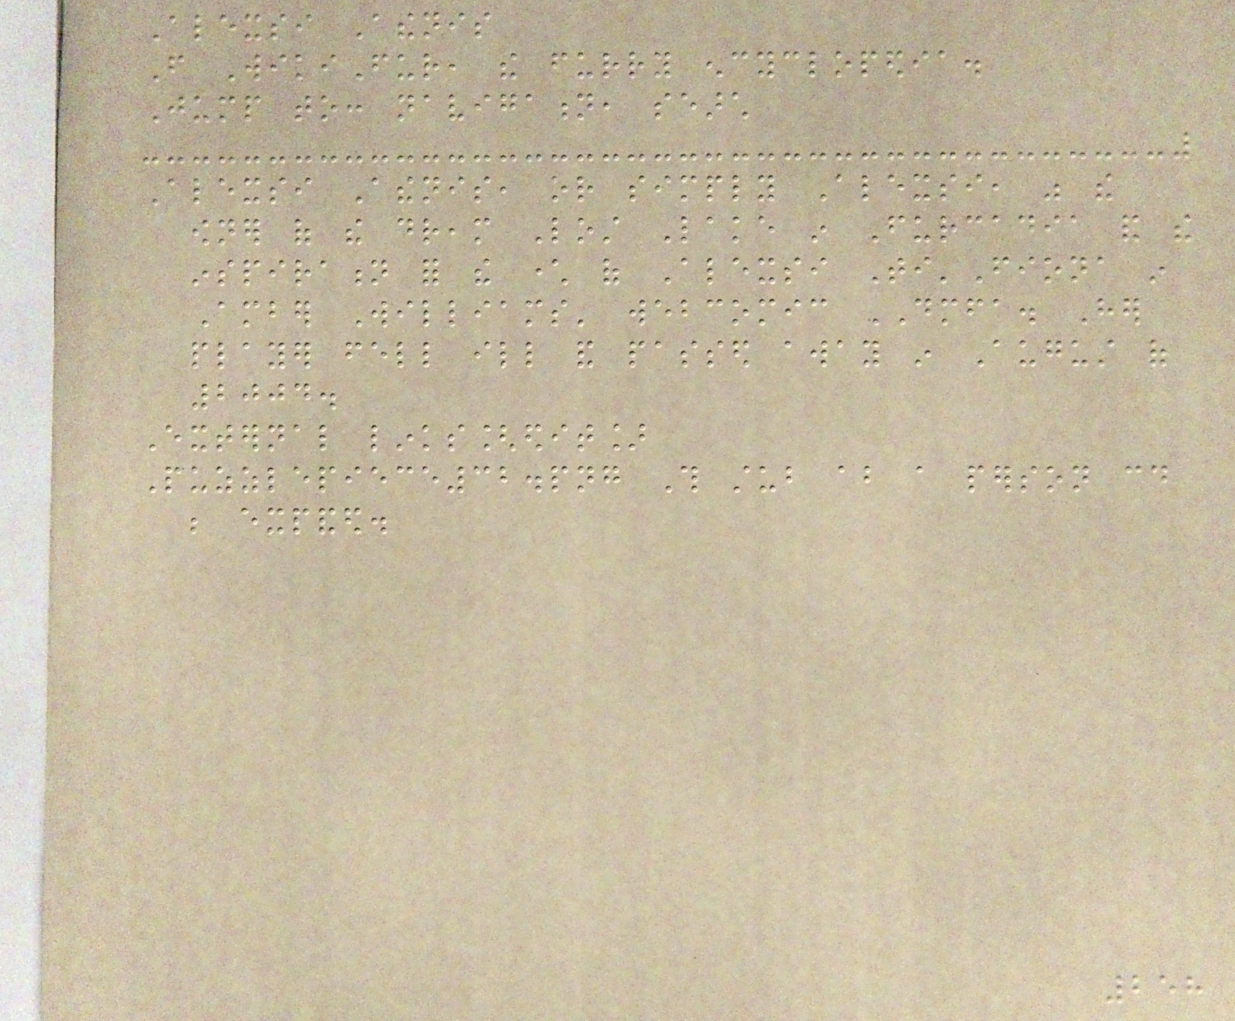Alexsi Athenis
From WikiFur, the furry encyclopedia.
Jump to: navigation, search
Alexsi Athenis, or simply Alexsi, was the
owner of the dream Lost Lake in Furcadia and the
inspiration for the character of Alexsi Ti'Fiona in
Amber Williams' webcomic DMFA. Her
player fell ill and passed away in August of
2004.
External links[edit]
Puzzlepiece32.png This stub about a person could
be expanded.
258
